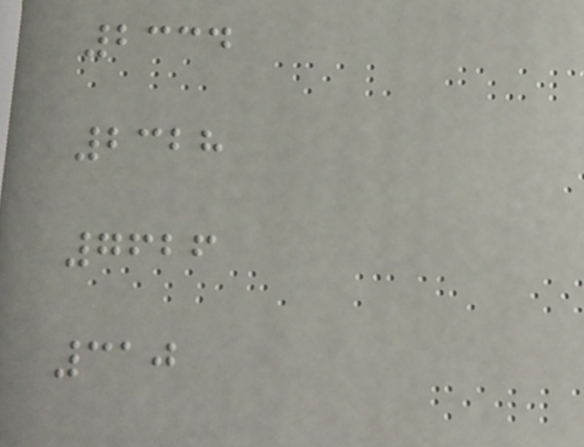2334
2328
7626
310
